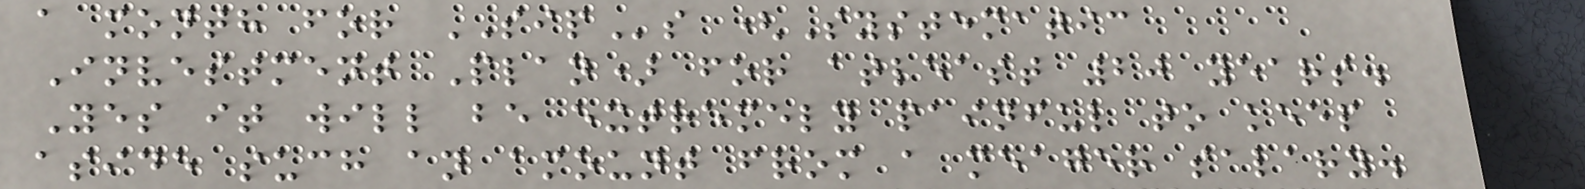a month for SIPs (Systematic
Investment Plan) for atleast 20 years.
Yes it will be extremely painful to keep
aside such an amount from a meager salary.
